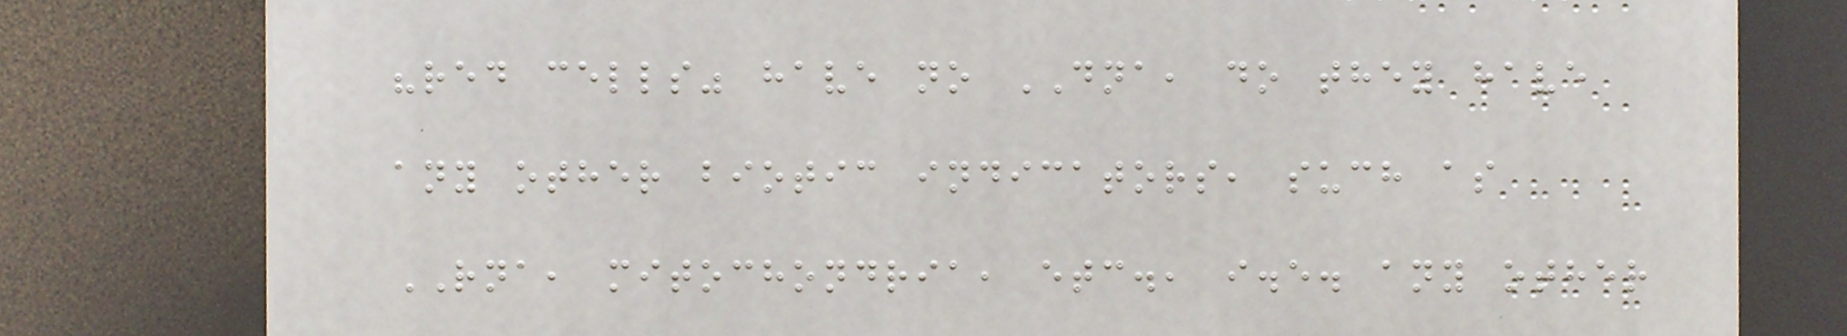"red cells" have no DNA, do they have
any other biotic indicators, such as
RNA, mitochondria, etc., i.e. any other
